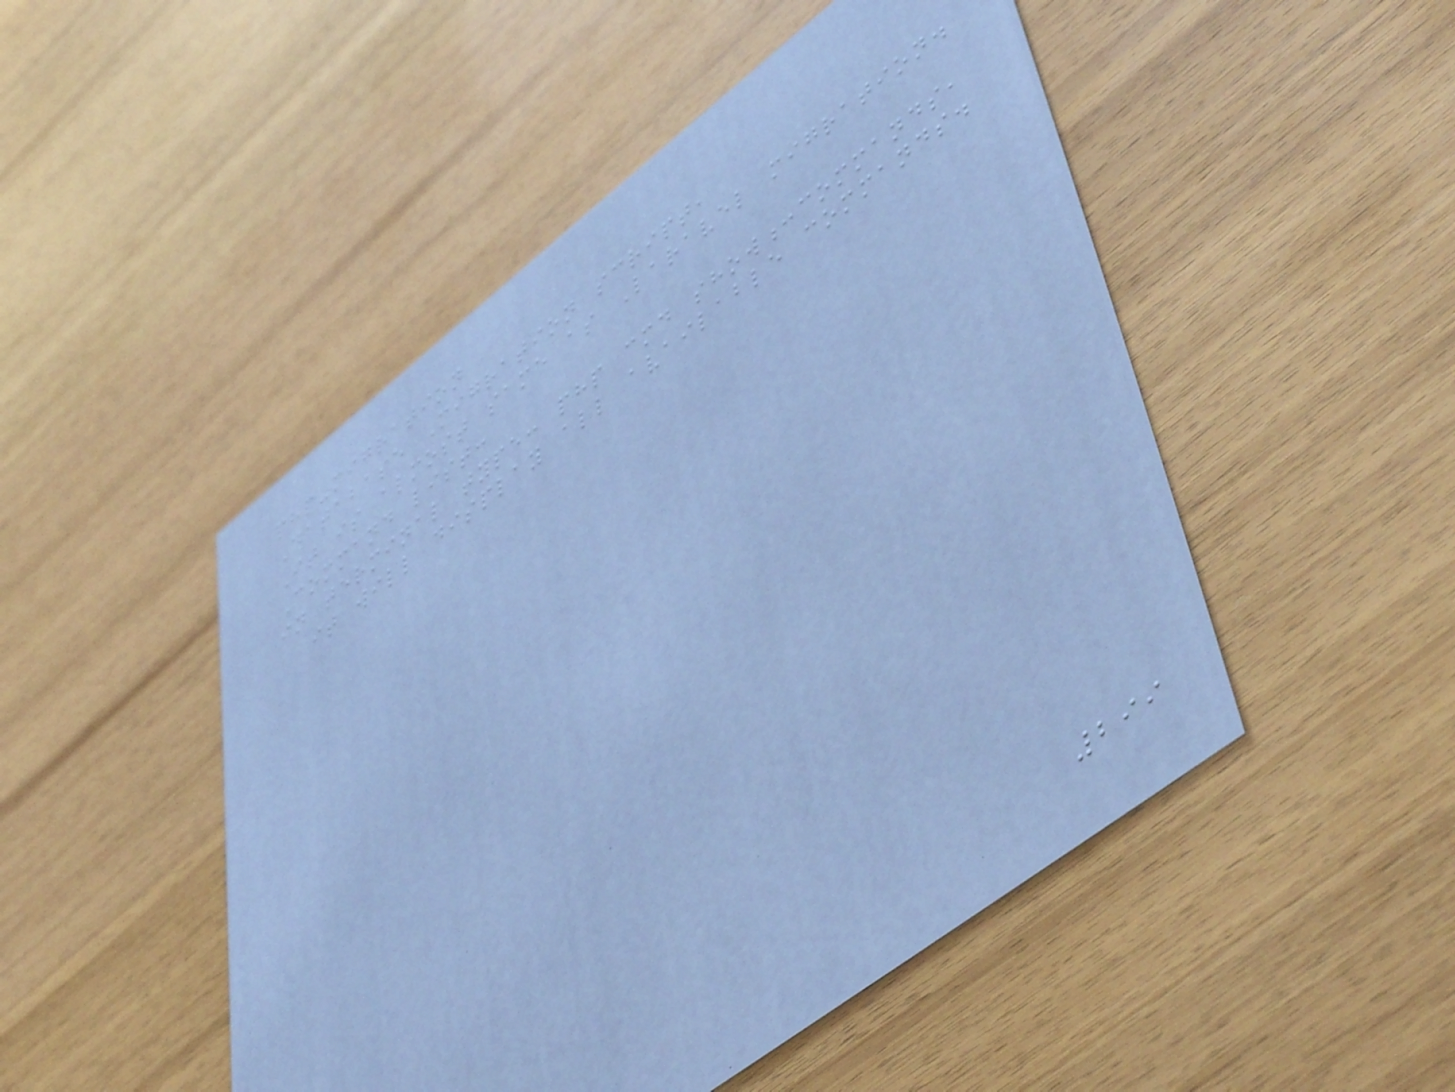php-migration
Database Migration script,
It is almost same as Laravel migration.
Command list:
in terminal type: php cmd show:commands,
it will display all available commands.
299
